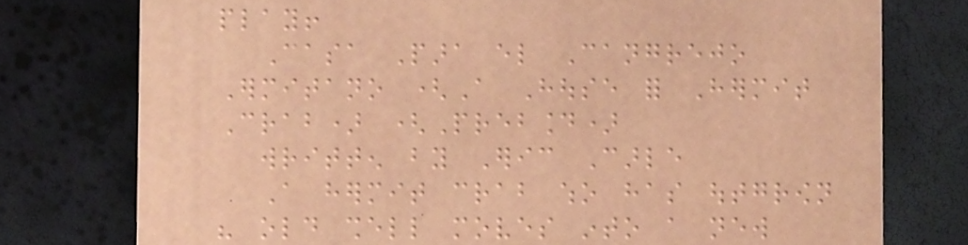play!
Casa Para el Cangrejo
Ermitano (A House for Hermit
Crab) (Prebound)
written by Eric Carle
A hermit crab who has outgrown
his old shell moves into a new
